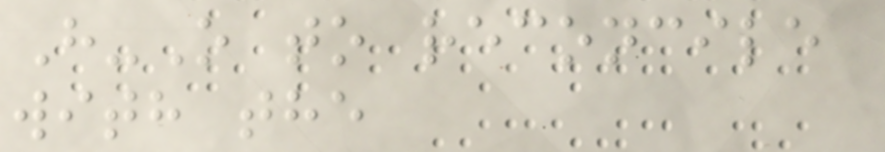H-O to reconcile
with the
